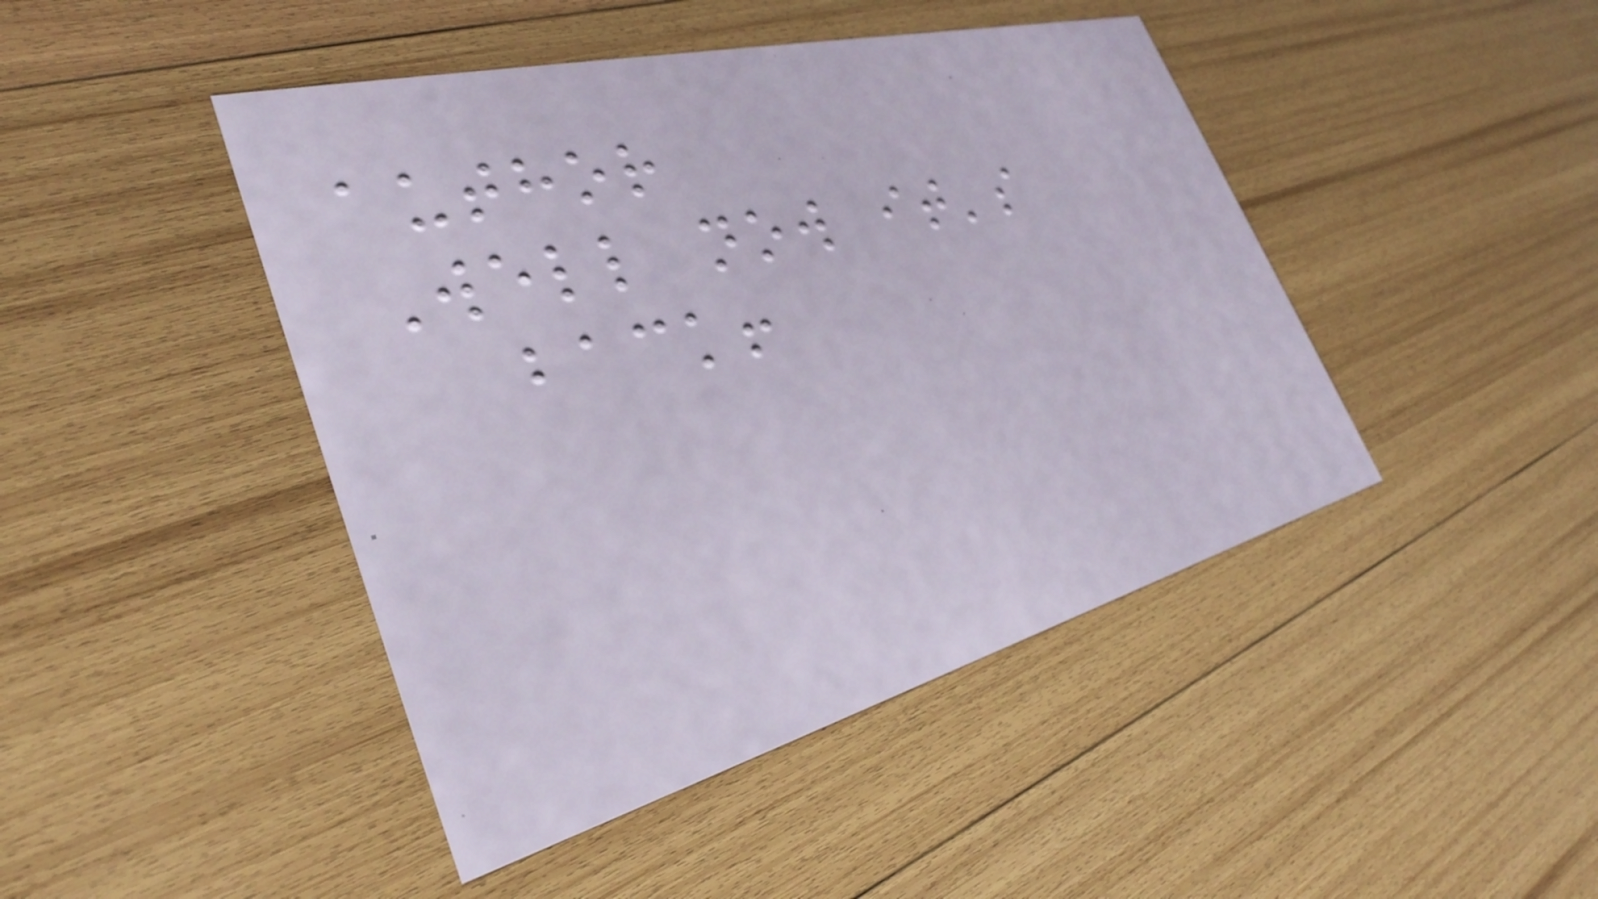author
Well now it's
back!
